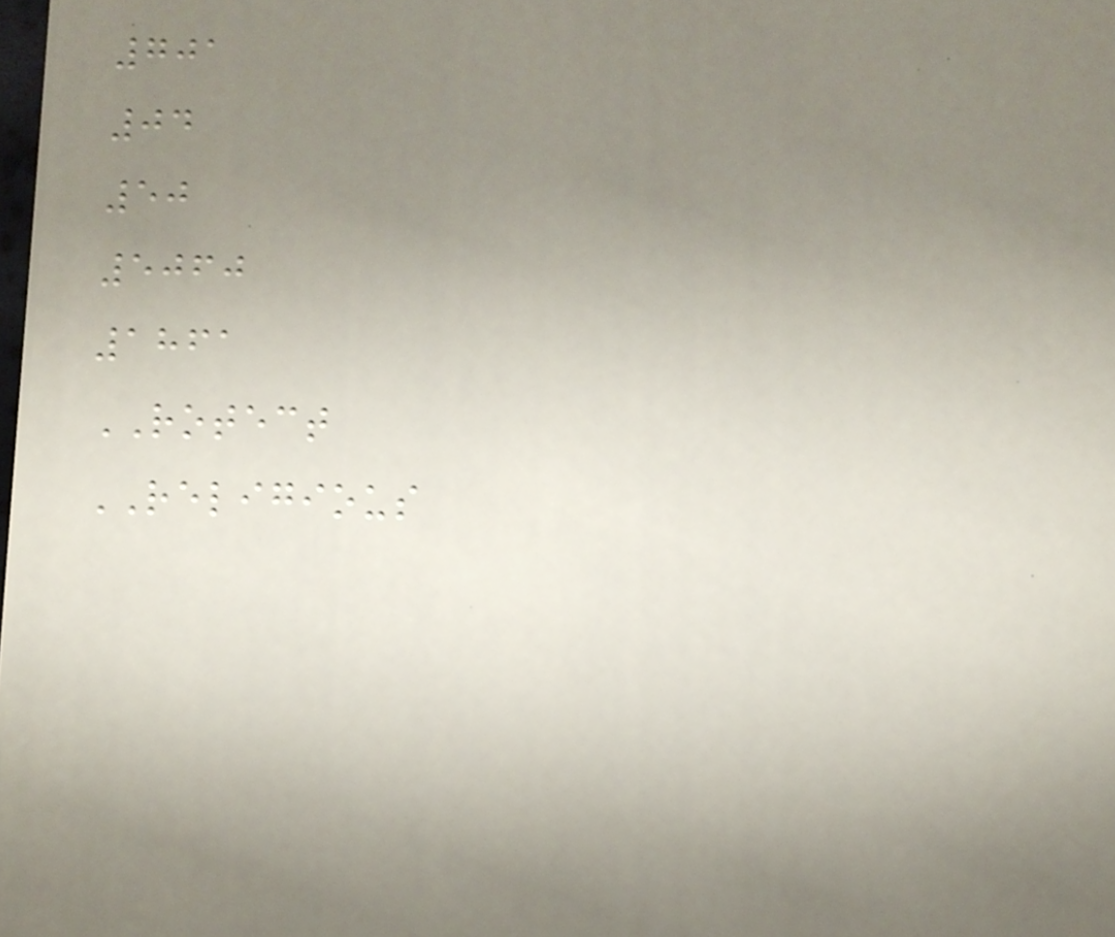701
04
50
5060
1861
ROTECT
RELIGIOUS
